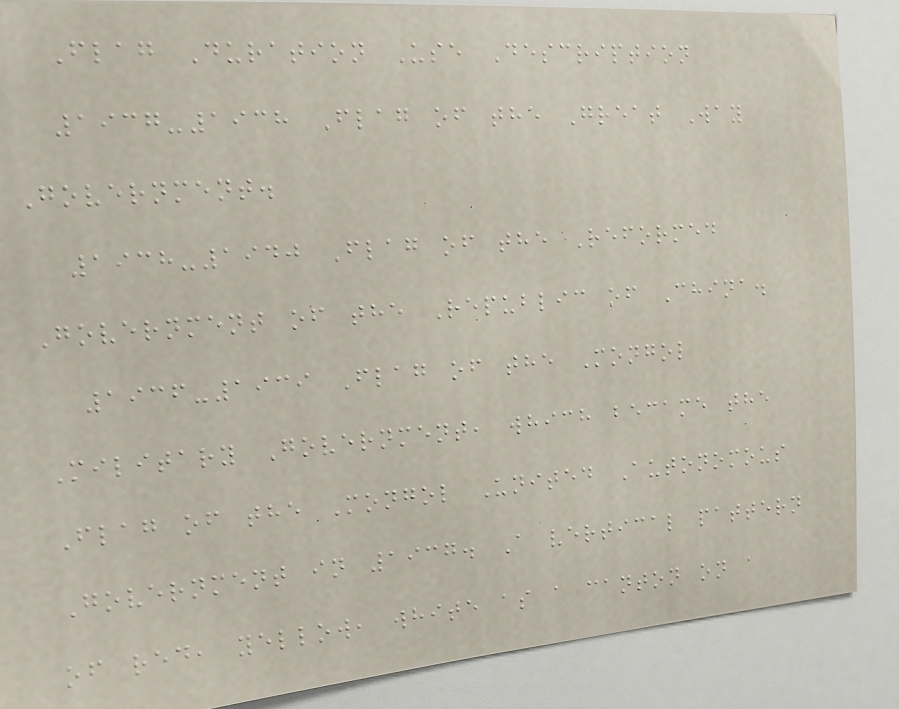Flag Duration Use Description
1937-1938 Flag of the Great Way
Government.
1938-1940 Flag of the Reformed
Government of the Republic of China.
1936-1939 Flag of the Mongol
Military Government, which became the
Flag of the Mongol United Autonomous
Government in 1937. A vertical pattern
of red, yellow, white as a canton on a
